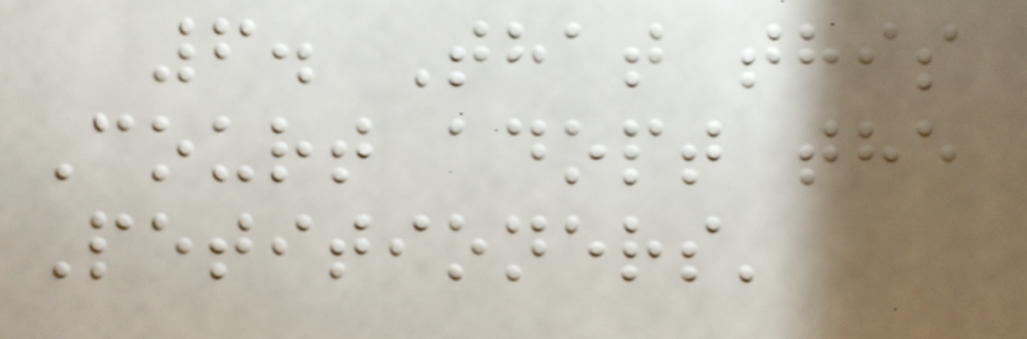6. That this
Court adopt the
Petitioners'
